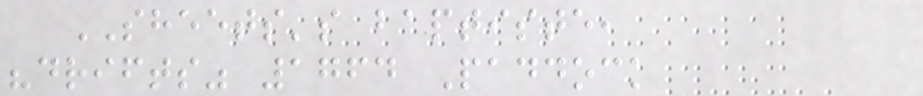SHEETS's baptiste,
"drifts" 1764 Paddock
